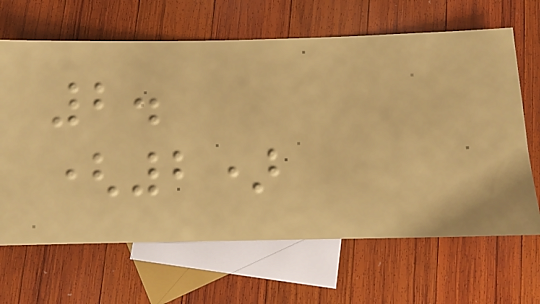2.
(2)
